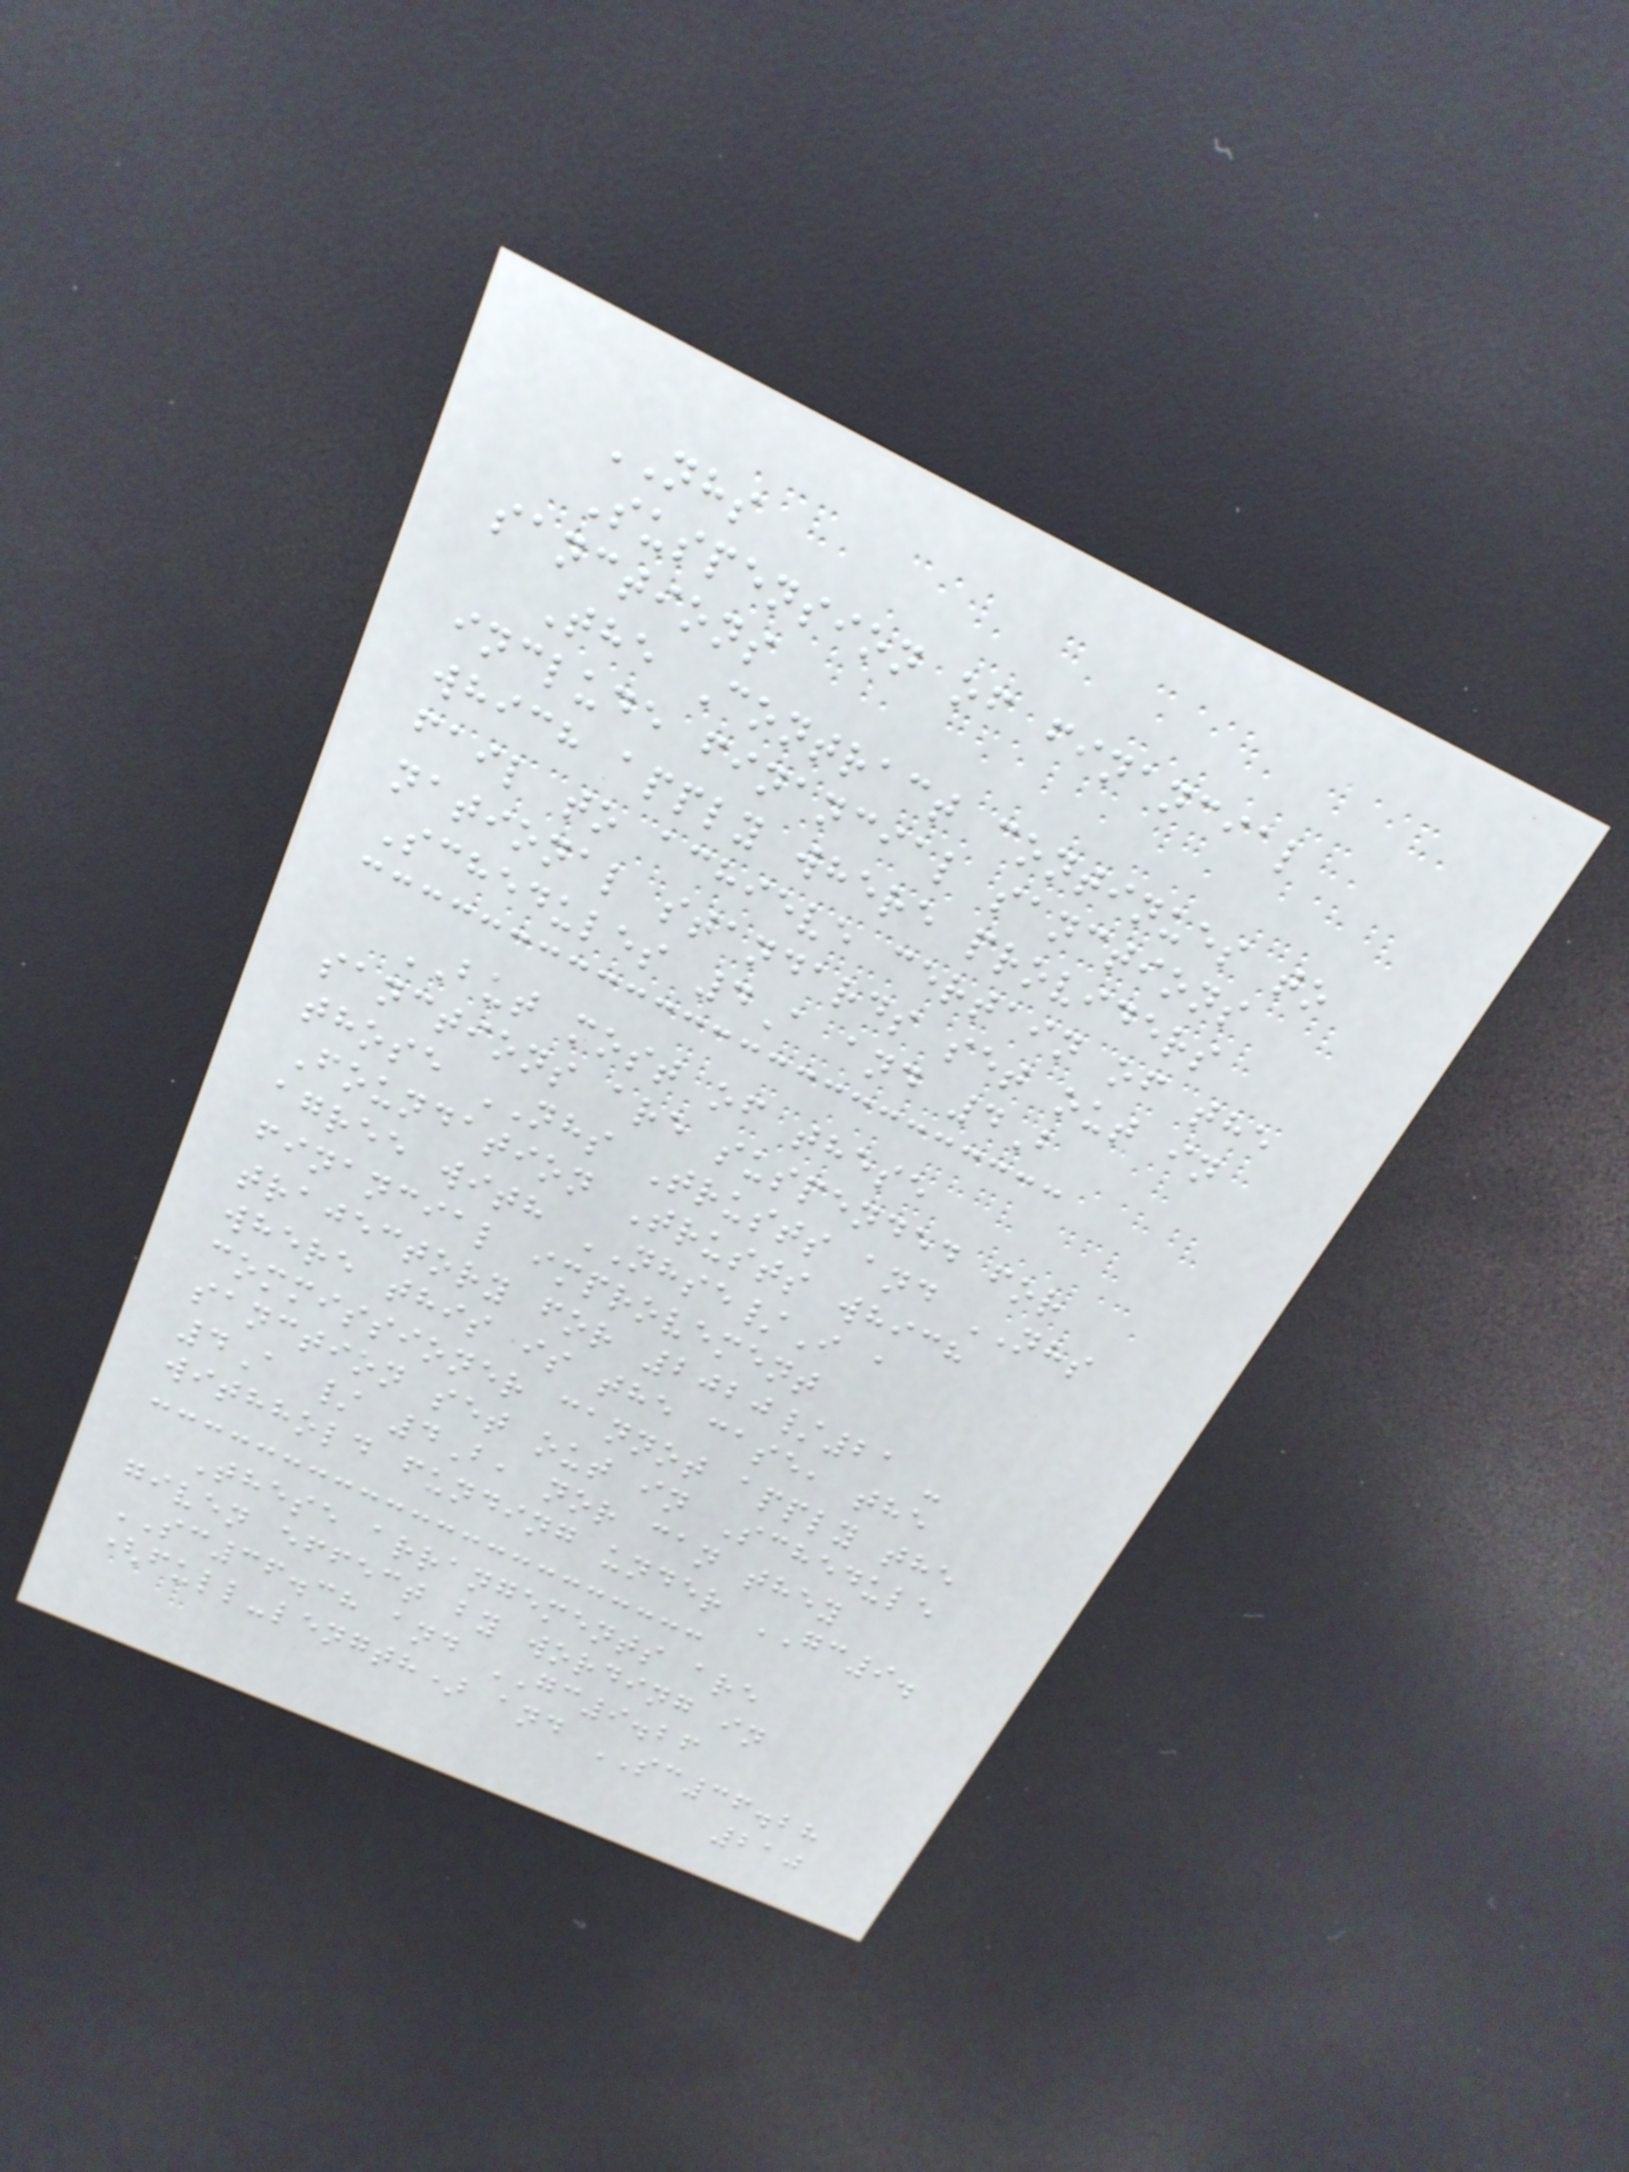NHS
Suspension of financial
sanctions
The Contract continues to
include financial sanctions
which apply where providers
fail to achieve certain of the
national standards set out in
Schedules 4A and 4B
BUT most of these
sanctions are suspended for
those NHS Trusts and NHS
Foundation Trusts which
agree with NHSE/I a
financial improvement
trajectory for 2020/21 -
where this is the case, the
commissioner cannot apply the
sanction set out in Schedule
4A / 4B, nor can they
withhold funding under GC9.
These arrangements are
given effect by wording in
SC36.38 and GC9.26
(full-length) and SC36.28
210
